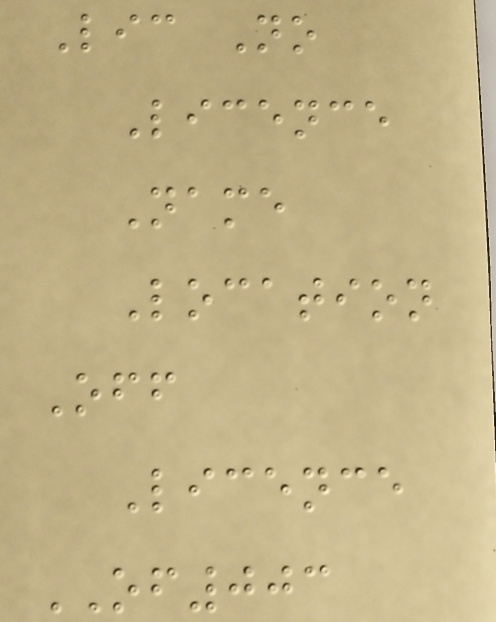Lic No
Licence
Name
Location
Off
Licence
OF003
